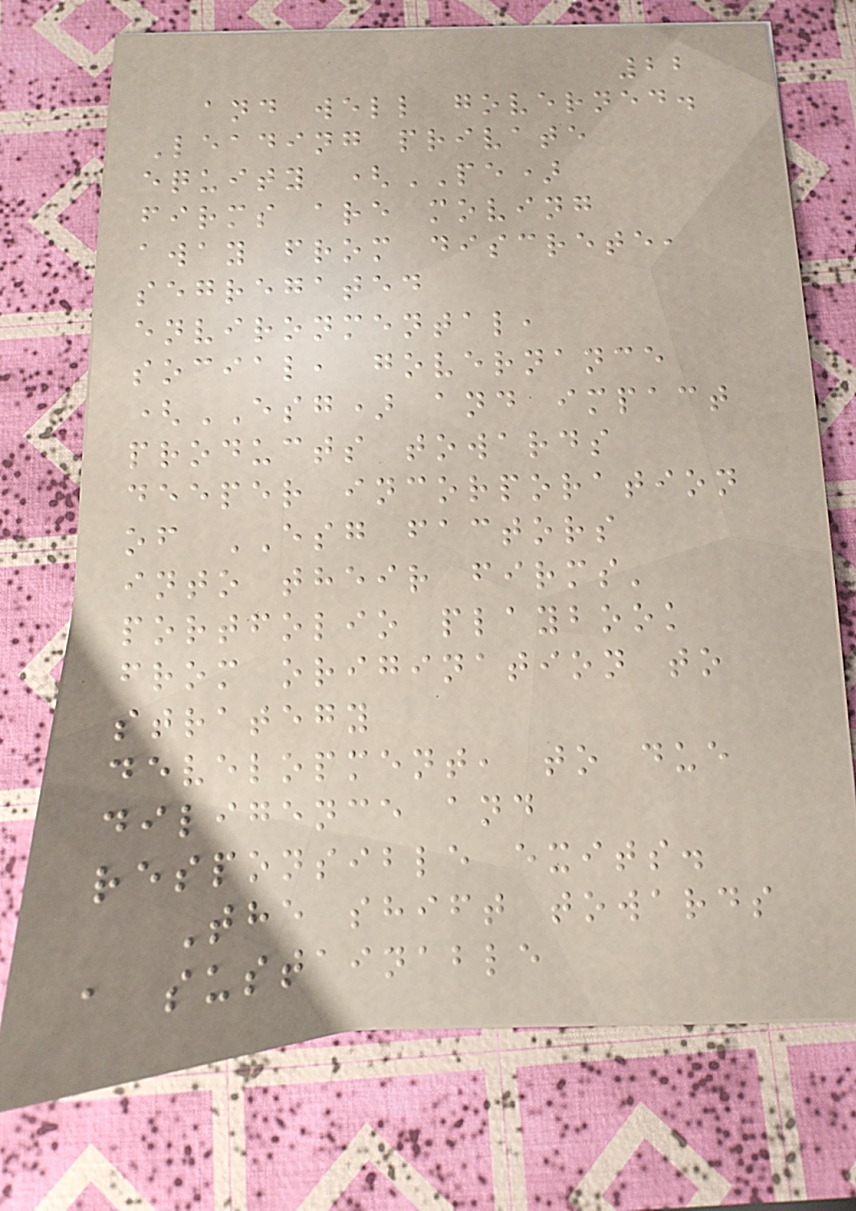22
and well governed.
Leading private
equity (PE)
firms are moving
away from discrete,
segregated
environmental,
social, governance
(ESG) and impact
products towards
deeper incorporation
of ESG factors
into their firms'
portfolio playbook
from origination to
strategy
development, to due
diligence and
responsible exits.
The shift towards
a sustainable
